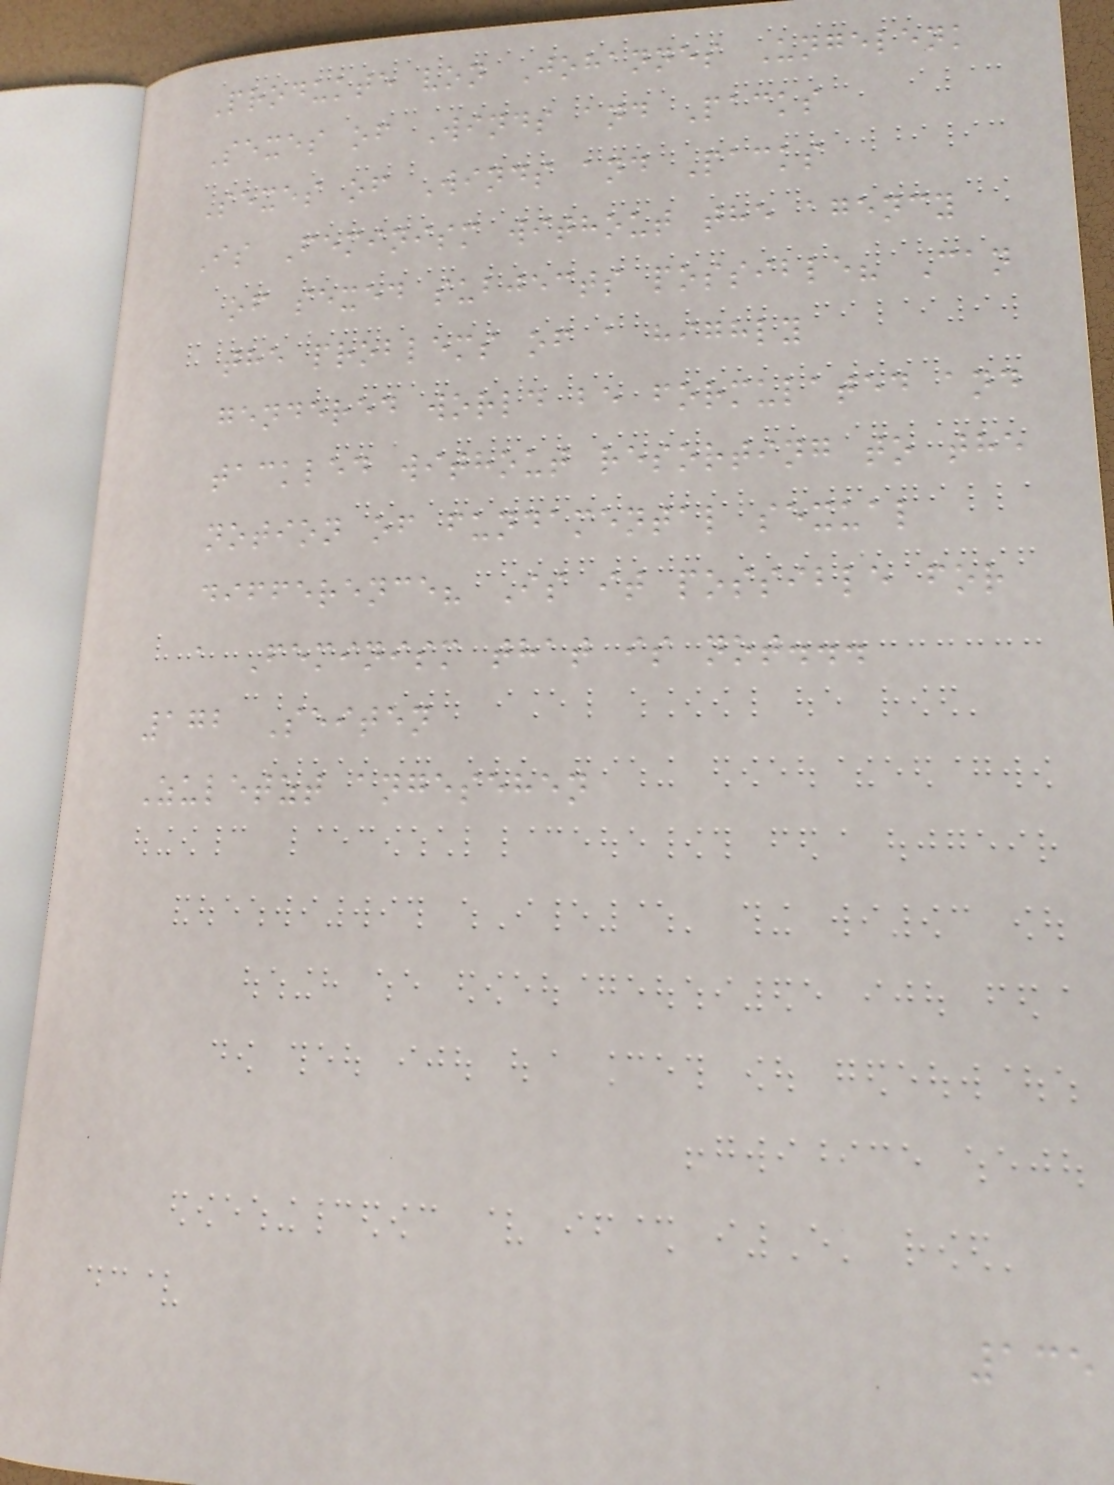Produkte von Johannes Ungelenk
Sexes of Winds and Packs
Sexes of Winds and Packs
Is Feminism without the agency
of sexed subjects possible? Can
the problems of a highly
gendered world be formulated and
tackled without resorting to the
notion of fundamental sexual
difference? Is it possible for
a Feminism that is not...
172 Seiten
Zuletzt angesehen
135
